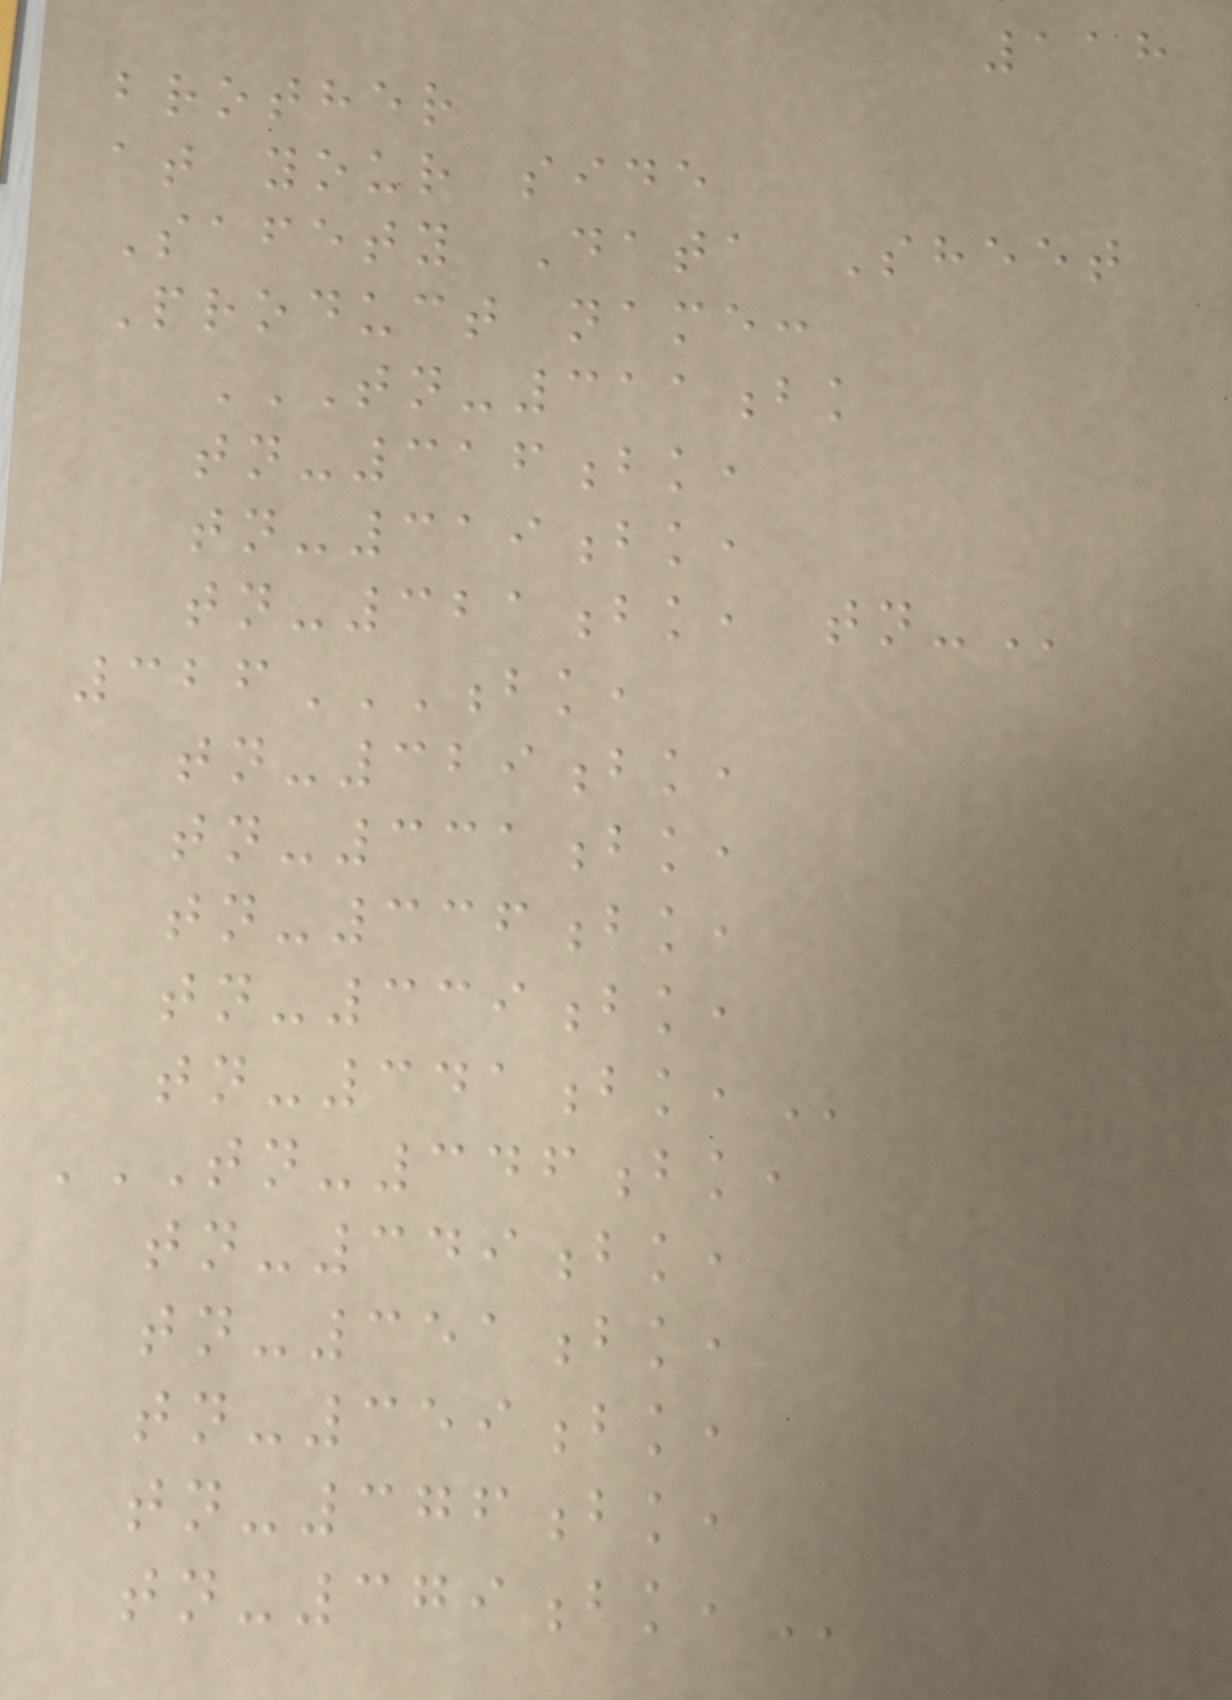118
brother
at your side
Safety Data Sheet
Product name:
TN-311BK
TN-316BK,
TN-319BK,
TN-321BK, TN-
326BK,
TN-329BK,
TN-331BK,
TN-336BK,
TN-339BK,
TN-341BK,
TN-346BK,
TN-349BK,
TN-351BK,
TN-359BK,
TN-376BK,
TN-379BK,
